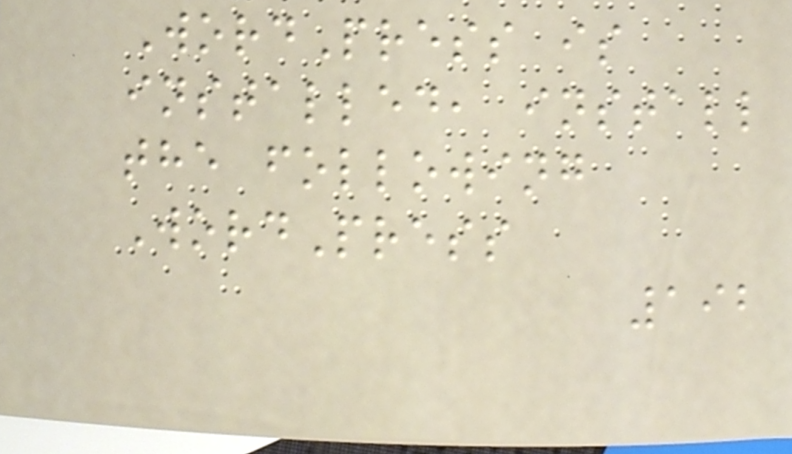WordPress is
installed, install
the following
WordPress
192
